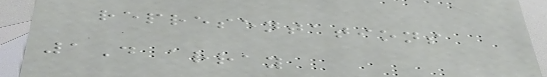representations
1D array
